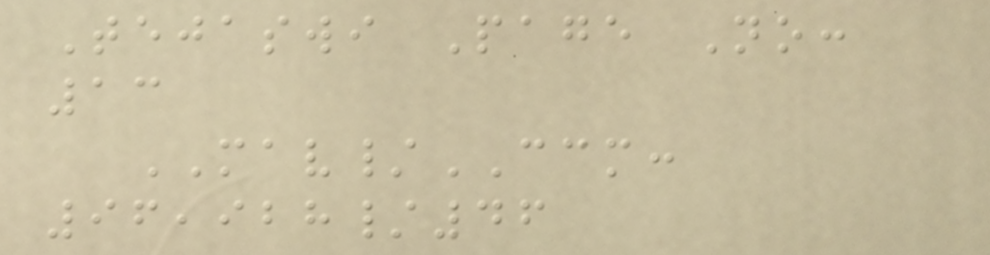Tejaswi Page No:
13
MAV/CCM:
96,928/46
